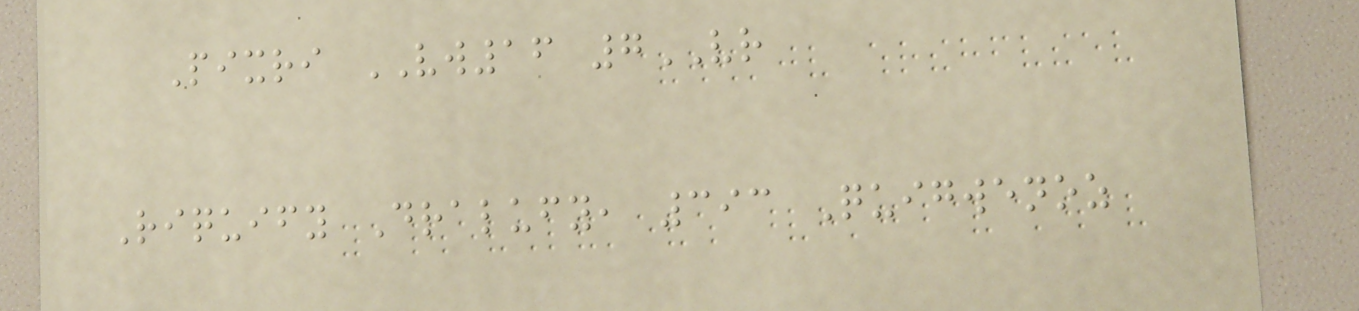Pixri VW16 7VR
Riquify Dralufy, 393 Quigwenoz
